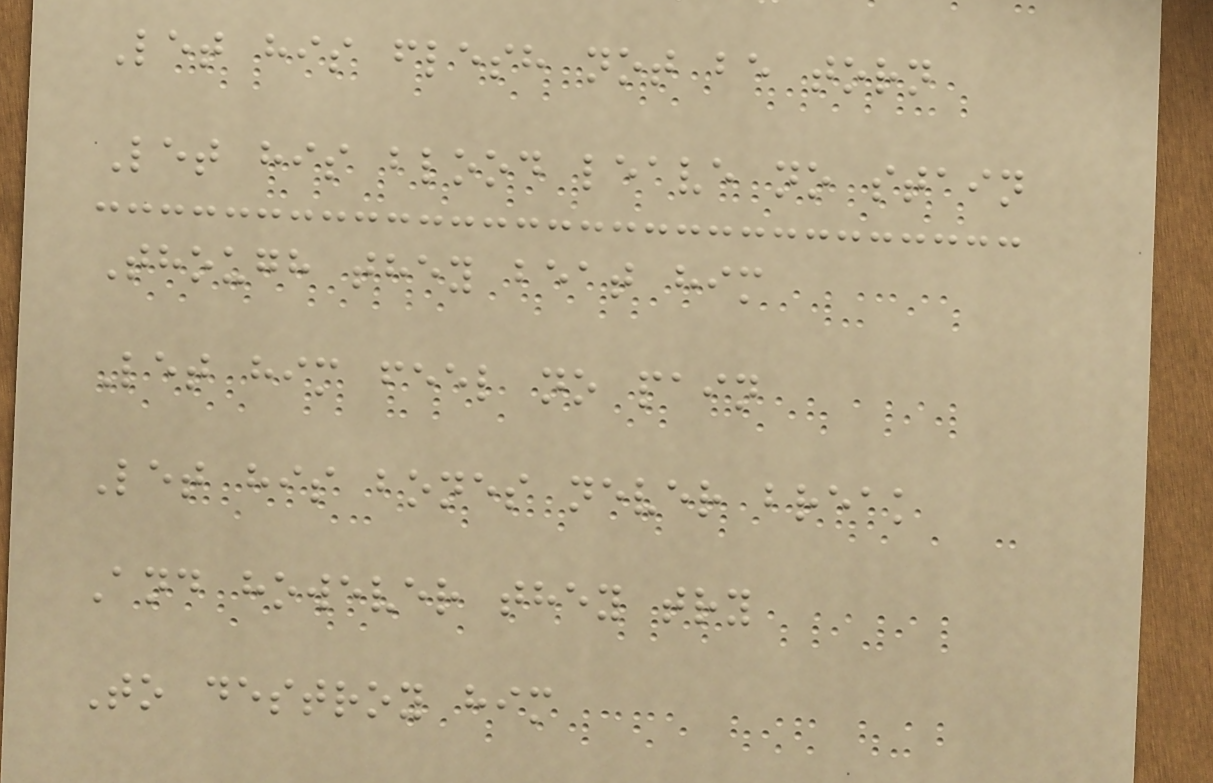Let his flesh not be torn
Let his blood leave no stain
Though they beat him
Let him feel no pain
Let his bones never break
And however they try
To destroy him
